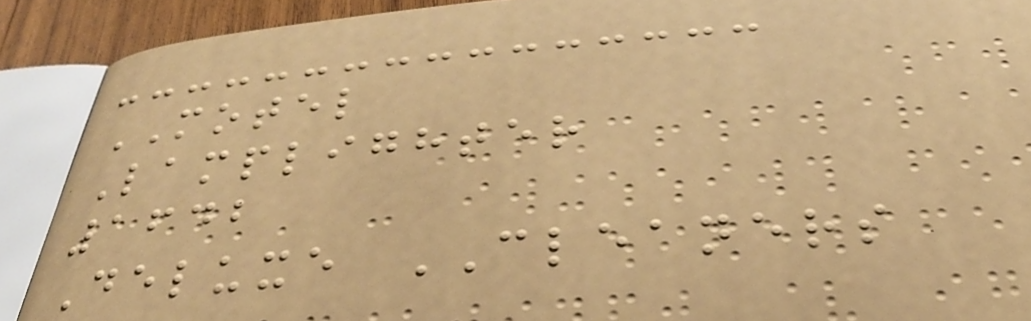MOTEL
Lamplighter
1642
Deluxe CLEANERS
